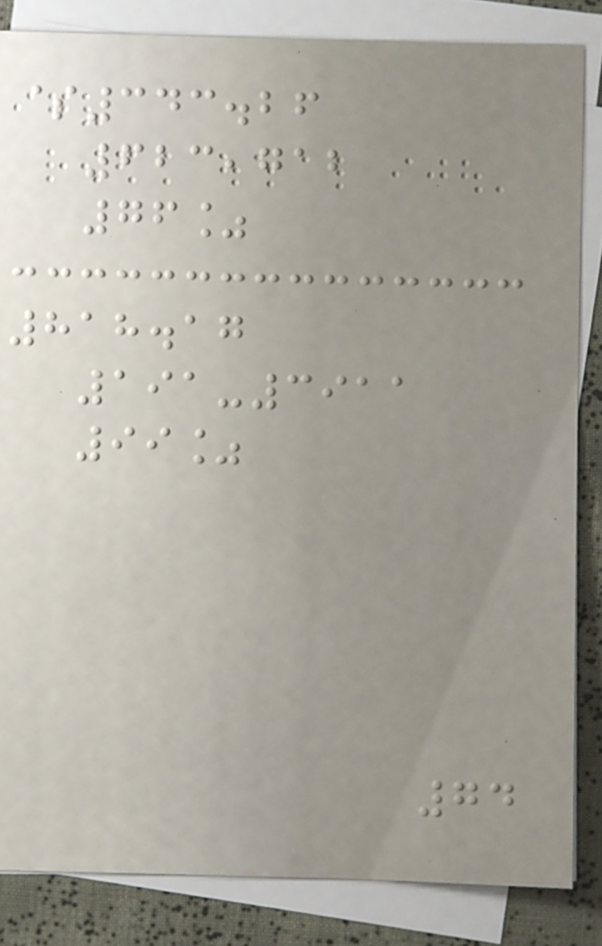$343.26
623,712
76%
818.17
191-3911
99%
74
